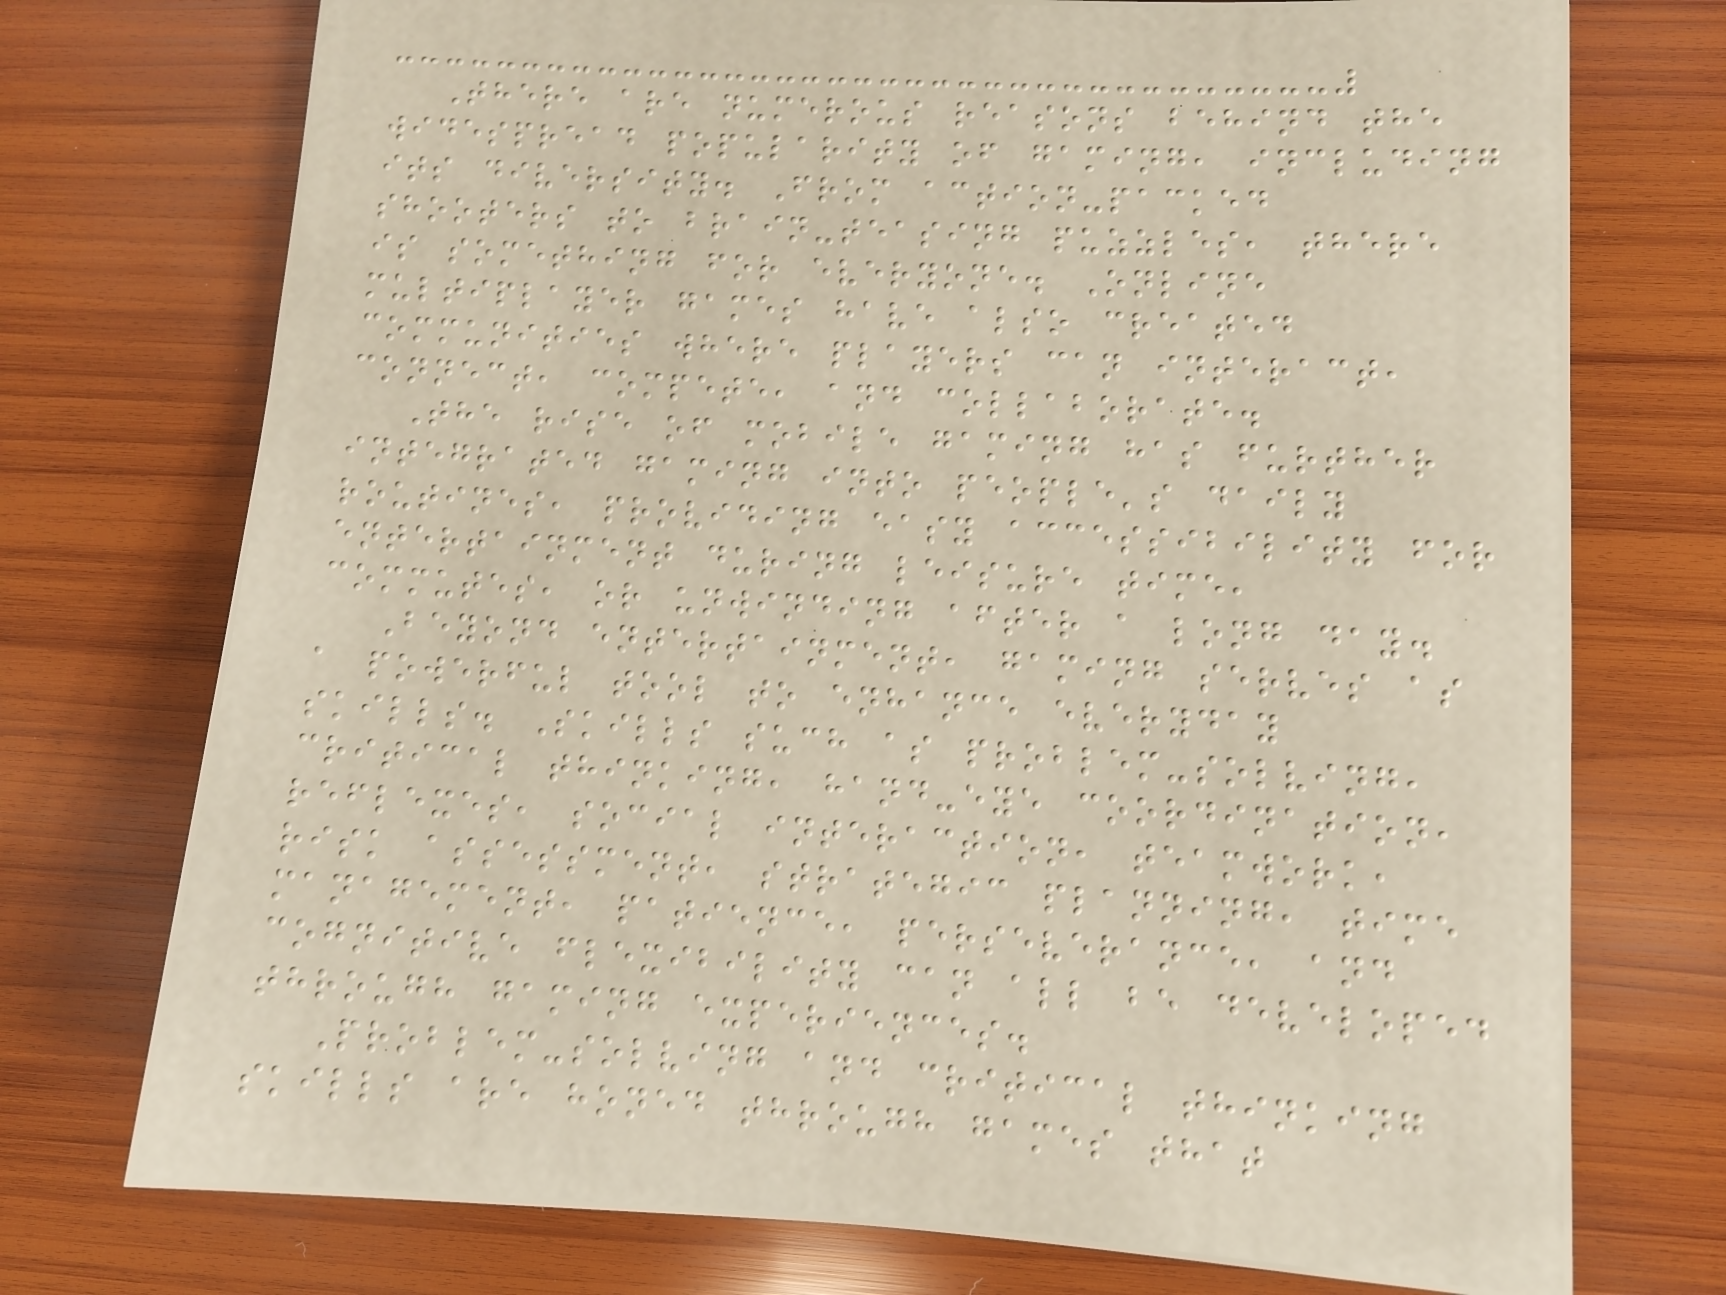There are numerous reasons behind the
widespread popularity of gaming, including
its diversity. From action-packed
shooters to brain-teasing puzzles, there
is something for everyone. Online
multiplayer games have also created
communities where players can interact,
connect, compete, and collaborate.
The rise of mobile gaming has further
integrated gaming into people's daily
routines, providing easy accessibility for
entertainment during leisure time,
commutes, or unwinding after a long day.
Beyond entertainment, gaming serves as
a powerful tool to enhance everyday
skills. Skills such as problem-solving,
critical thinking, hand-eye coordination,
reflexes, social interaction, teamwork,
risk assessment, strategic planning, time
management, patience, perseverance, and
cognitive flexibility can all be developed
through gaming experiences.
Problem-solving and critical thinking
skills are honed through games that
